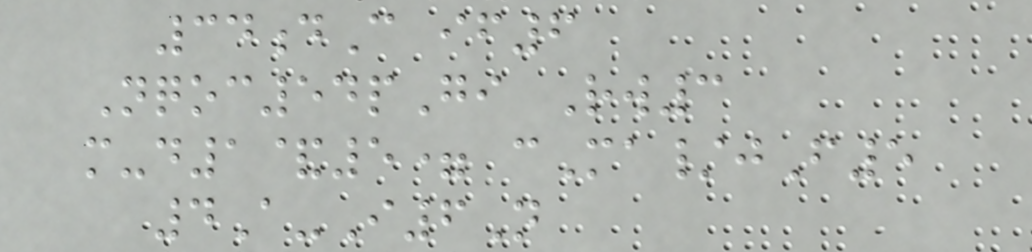34dC if6
Nqoc54pGi Rw3
m-d1&5= cMa/jF5
4A-I6N
